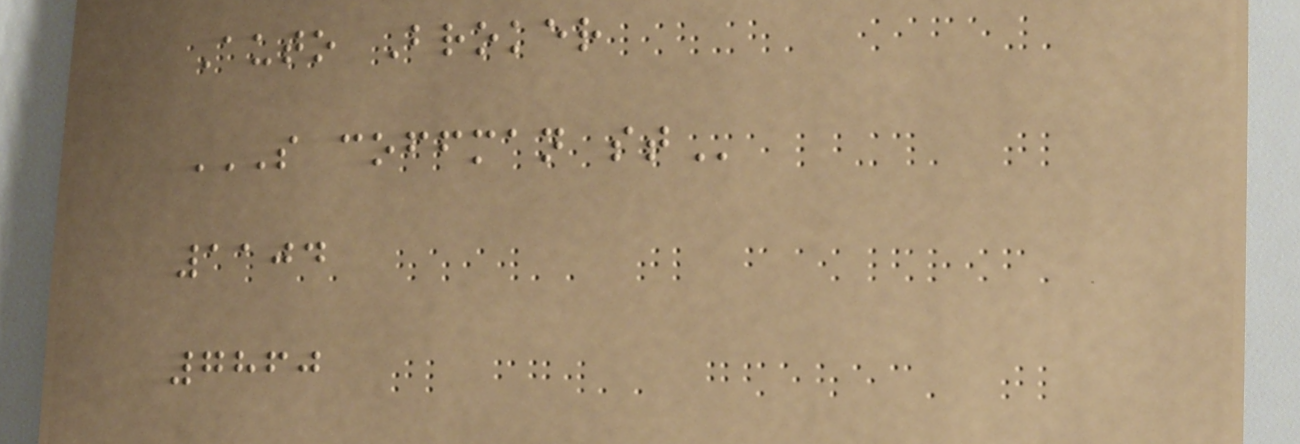Auto Broker
S COFFMAN ST
1104
7860
